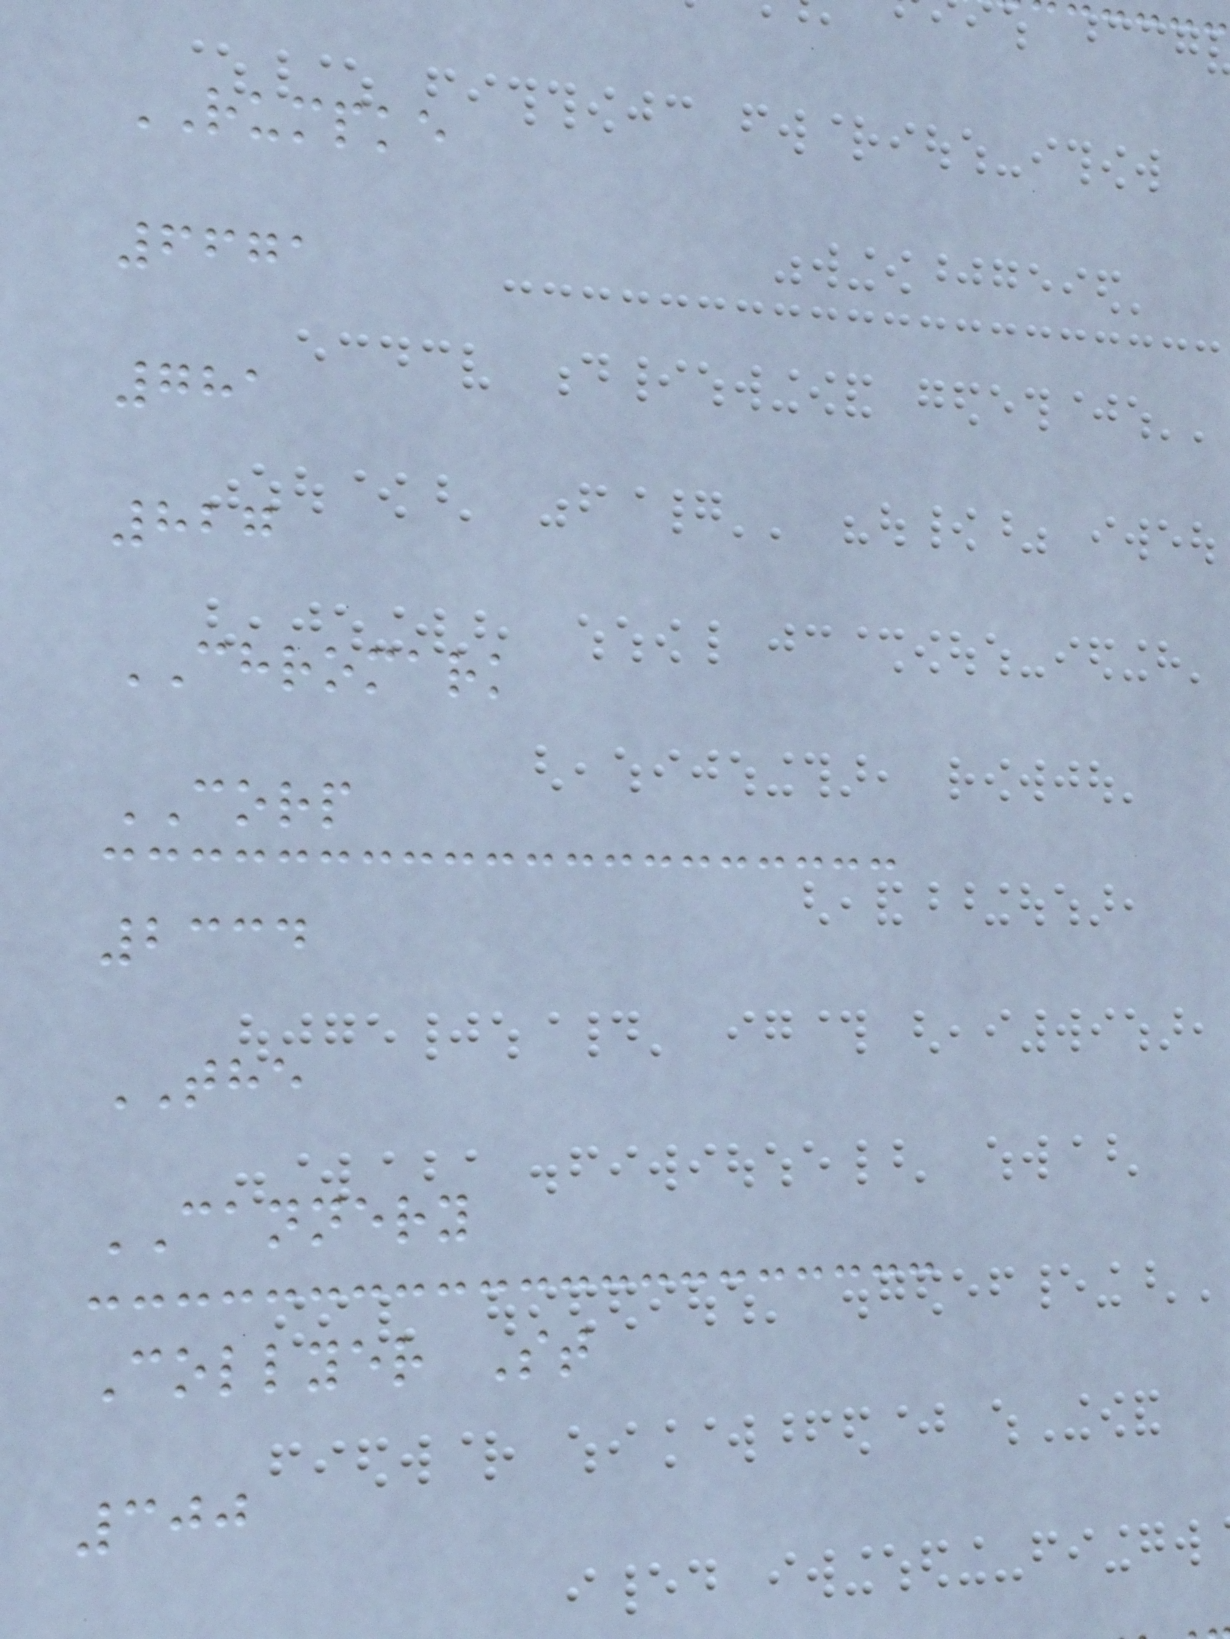RUMPKE
6671
781
827
CHROMARK
CORP
2334
THE
CANNERY
Collyer St
300
